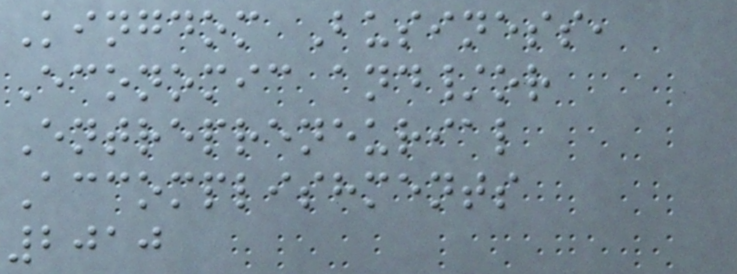Kingdom Business,
Economic and/or
Entrepreneurial
Accomplishments
2010
